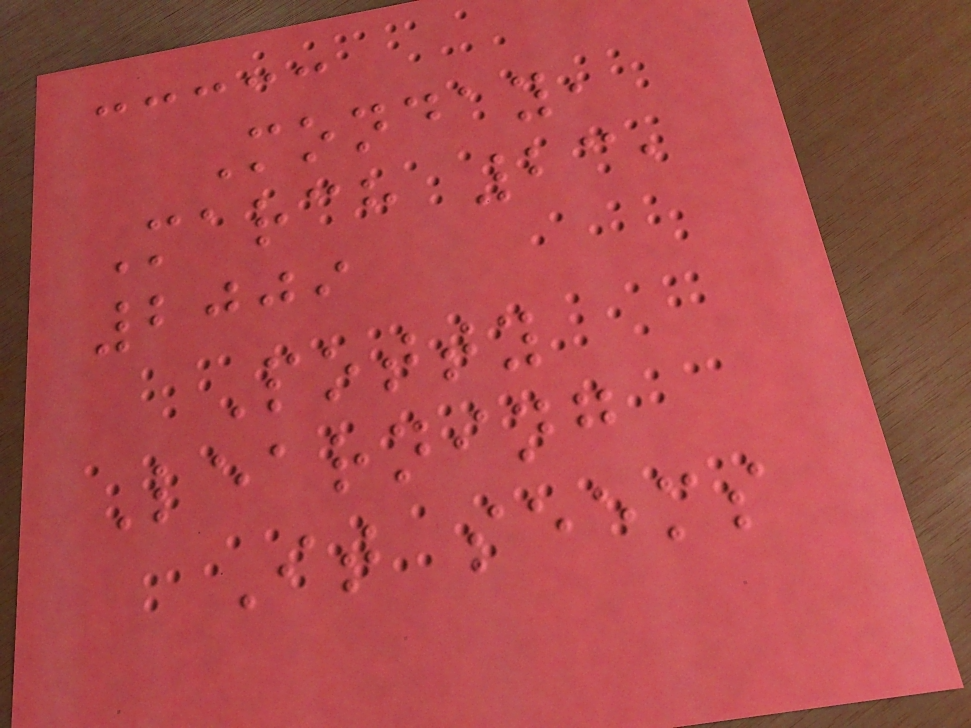Monday,
March 23,
2009
Potty
Learning
It seems
